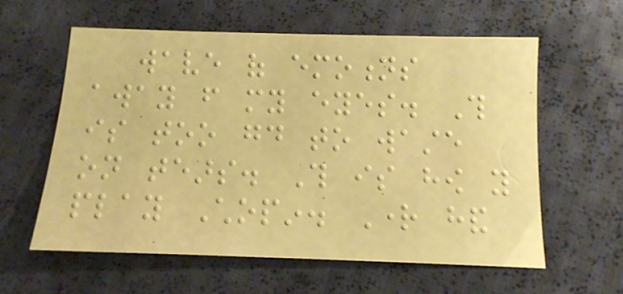wave of emotions
away from my eyes. This
is too good to waste
on tears. This is how you
play Chopin. Right hand
